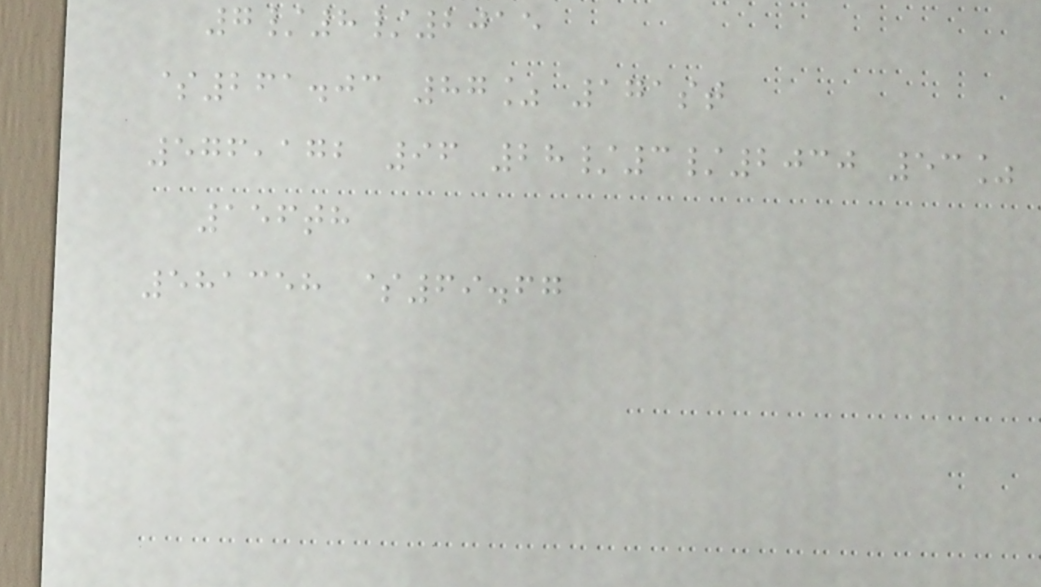7/8/2015
$261.03 87% 171st
576,172 96 28/3/2030 53%
156th
581358 $69.67
